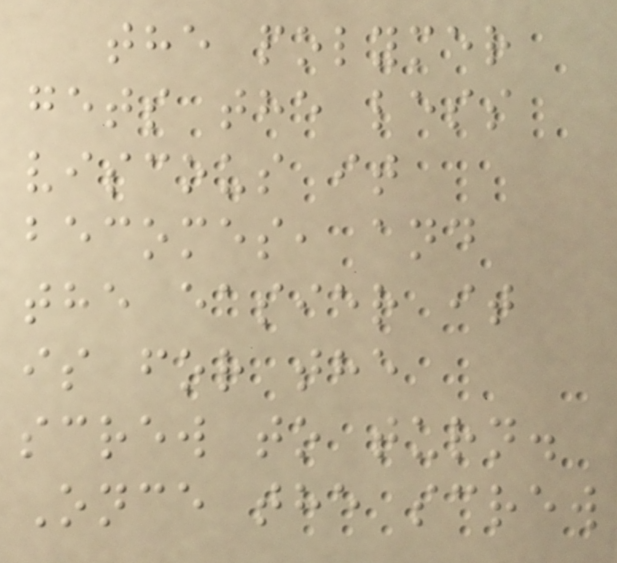the polymer
gets the less
viscous it
becomes, and
the easier it
is for the
screw to turn.
Once the screw
